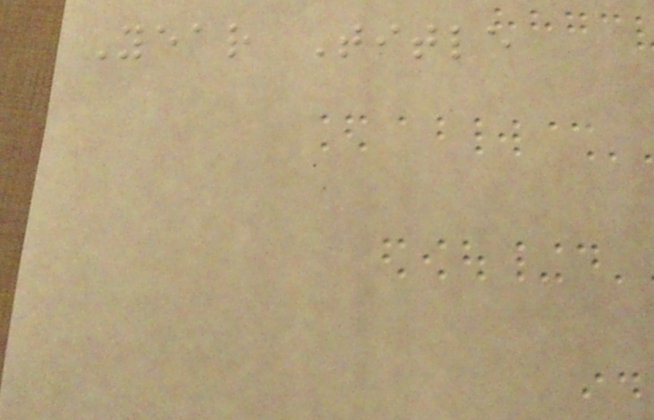Year Title
